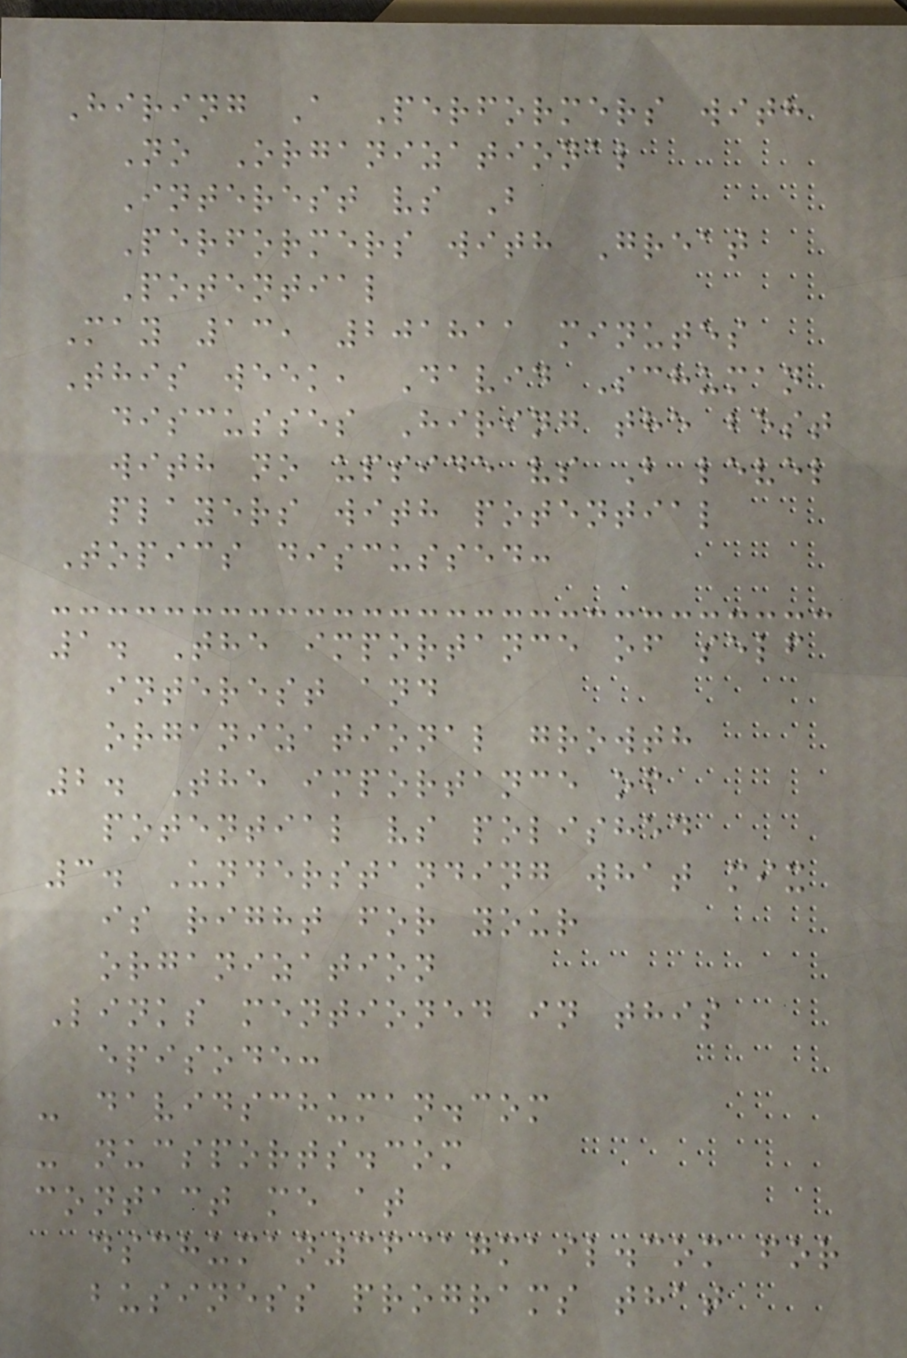Hiring A Performers with
No Organizational
Interest vs B
Performers with Great
Potential
May 13, 201811 minutes
This week, David Schuman
discusses Hiring the best
with no upside vs B level
players with potential
Topics discussed:
1. The importance of self
interest and
organizational growth
2. The importance of
potential vs polished
3. Understanding what mix
is right for your
organization
Links mentioned in this
episode:
- davidschuman.com
- nucsports.com
contact me at
dschuman36@gmail.com for
business programs that
